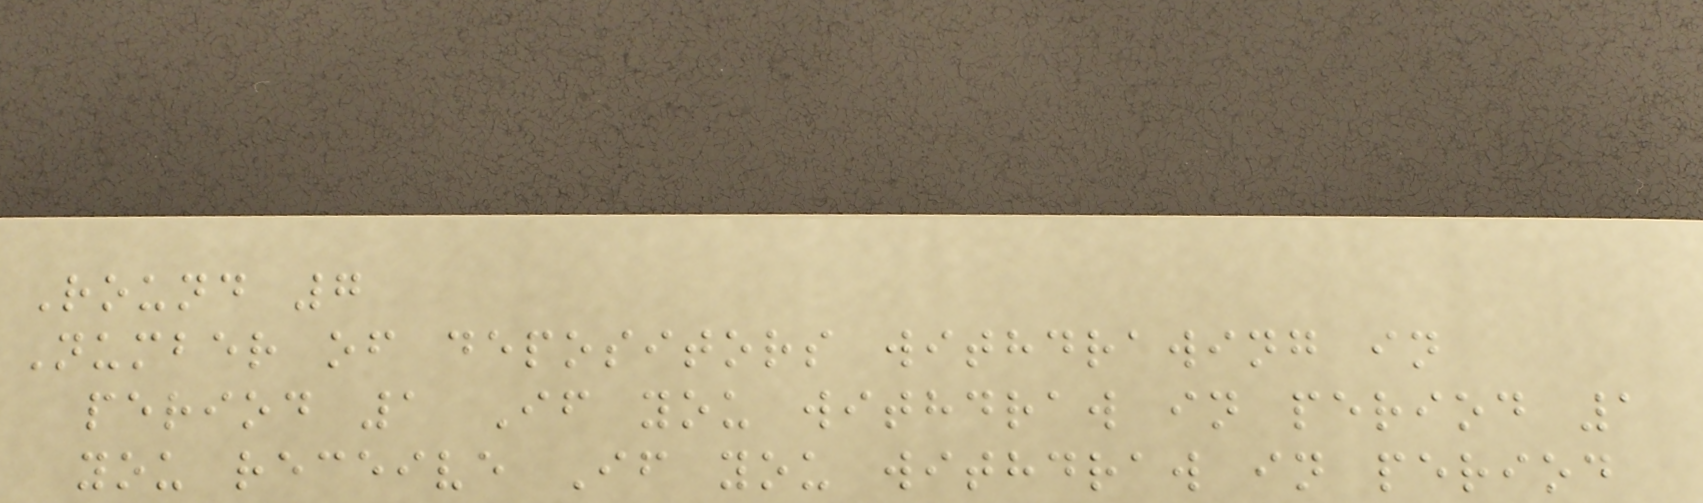Round 7
Number of depositors withdrawing in
period 1 If you withdraw in period 1
you receive If you withdraw in period
